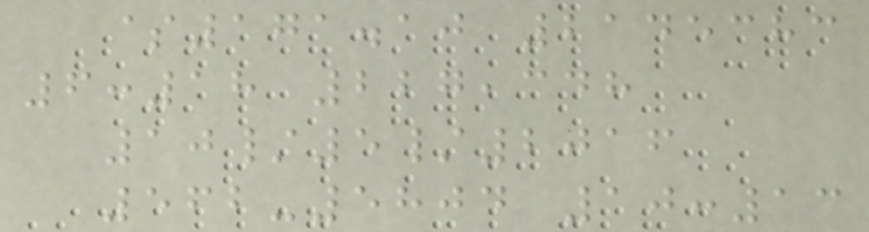$171.10 2145383
6:18 227,348
10/5/2016
562-5804 10:13
